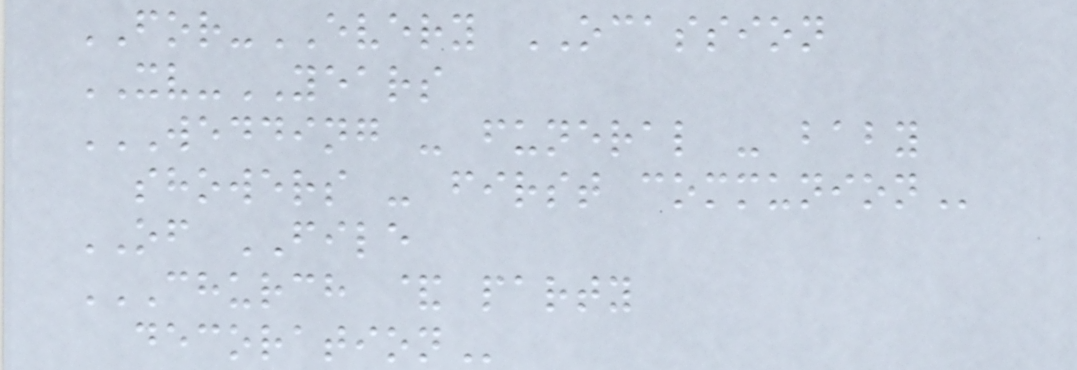FOR-EVERY OCASSION
XV-YEARS
WEDDING - FUNERAL - BABY
SHOWERS - FIRST COMMUNION
OF FILE
CHURCH & PARTY
DECORATION
